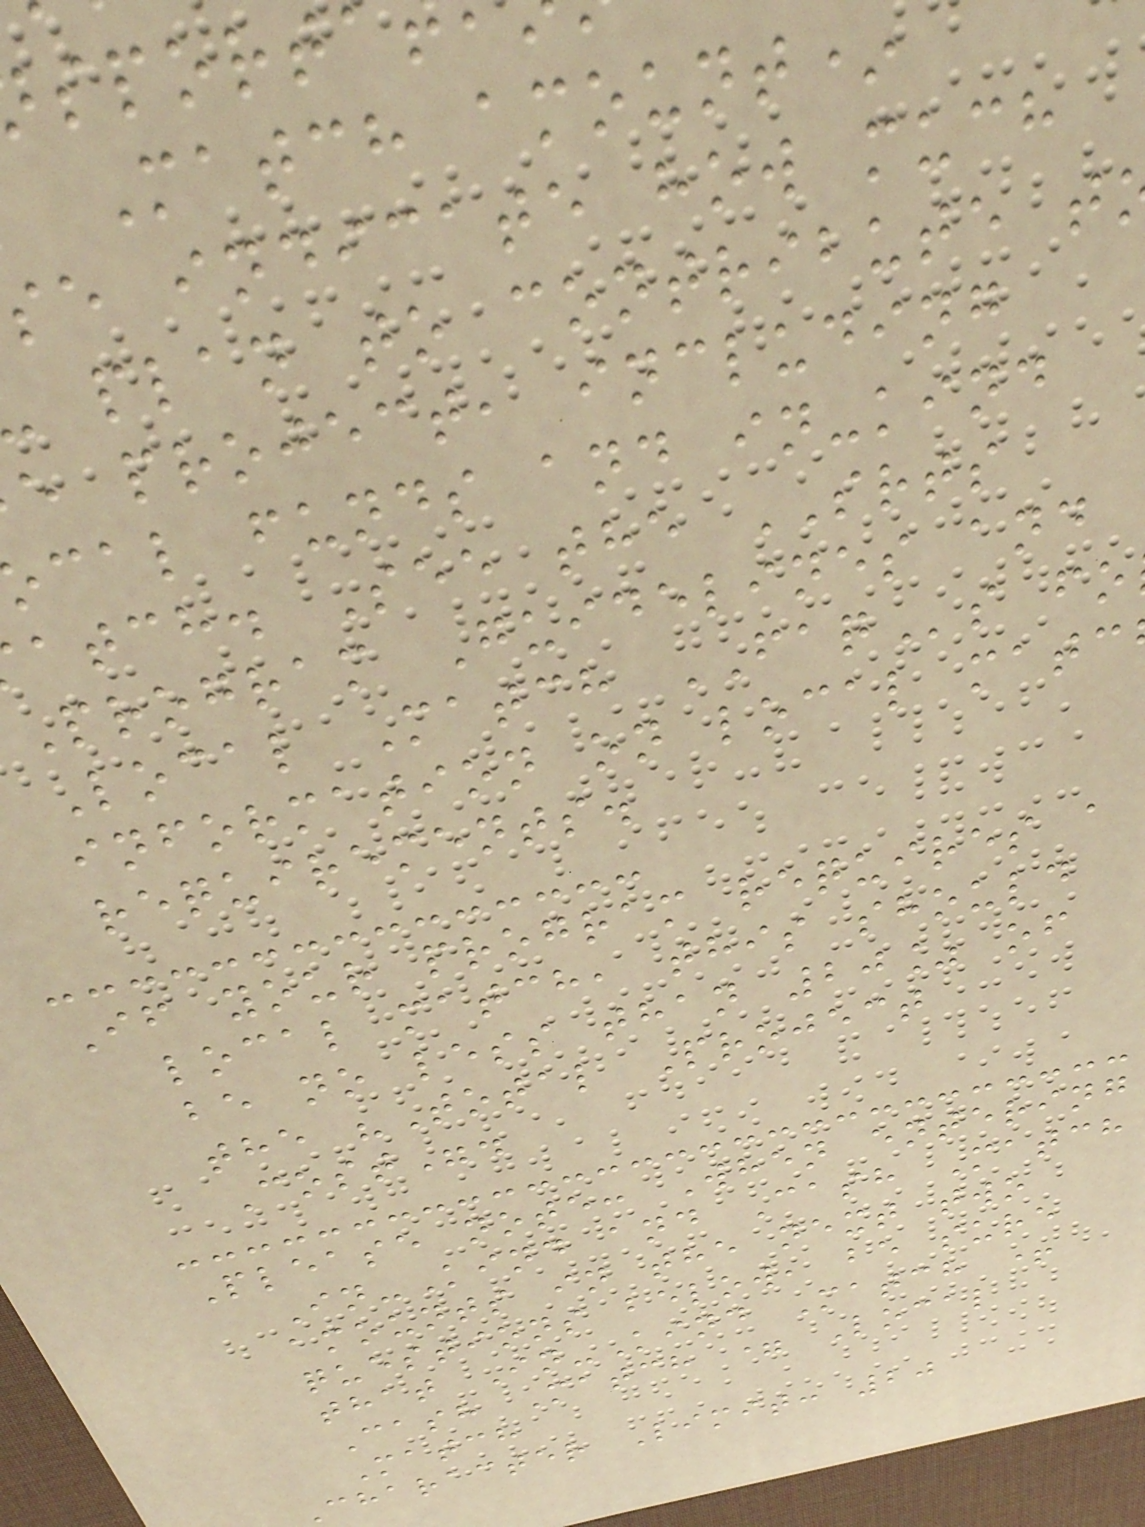Match amount*
se indicate how much
plan to contribute t
e project, including
cal funds and in-kind
atch. See the SRTS
Program Guidelines and
Local Match FAQs fo
information on local matc
requirements.
If your program requires a
local match, this should
be no less than 20% of
the "Total Project
Cost".
Please note: When entering
In-Kind and Cash Match
amounts in the next two
questions below, be sure
that In-Kind Match +
Cash Match = Local
Match
character Limit: 20
